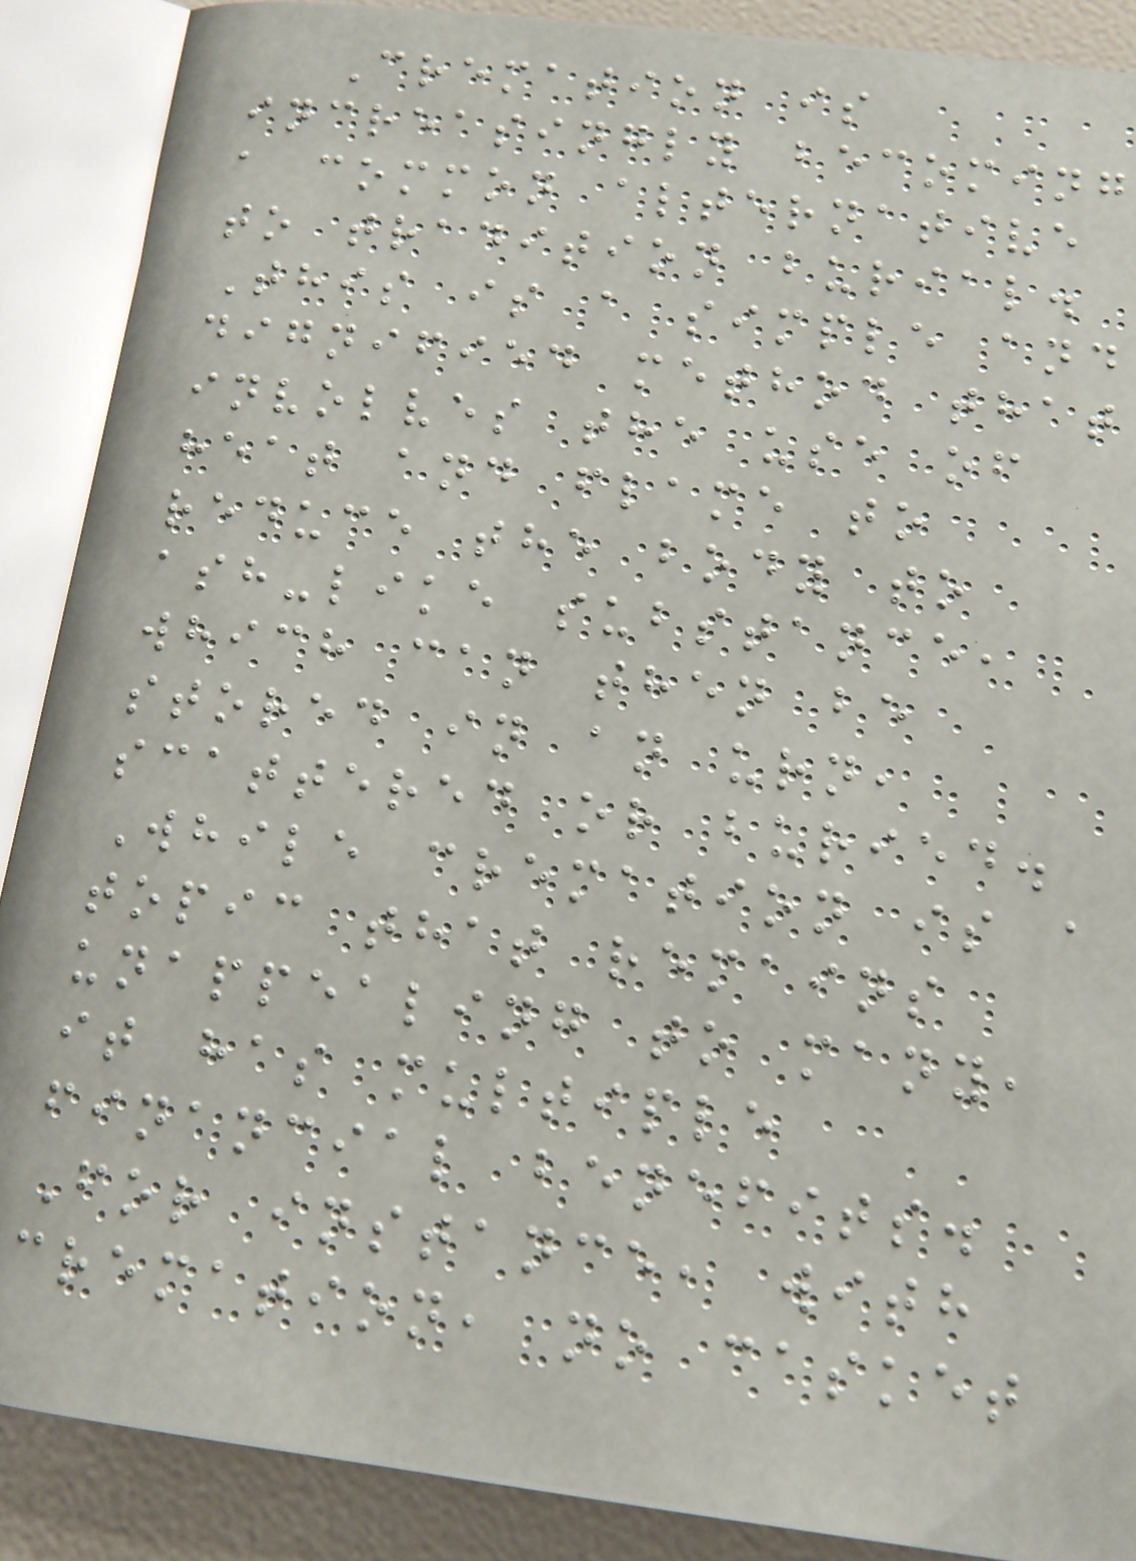Cremation is
increasingly becoming
a common alternative
to tradition burial.
This is a simple and
dignified method that
involves the use of
heat and flame to
reduce the body to
ash-like substance,
which can then be
stored in an urn,
scattered or buried.
While cremation is a
topic that remains
unappealing to many,
it has multiple
financial benefits.
For instance, with
cremation, no casket
